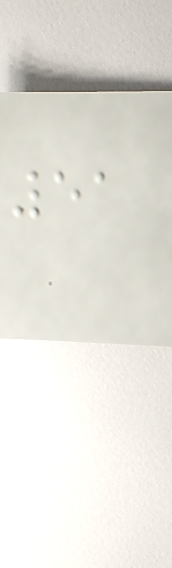51
